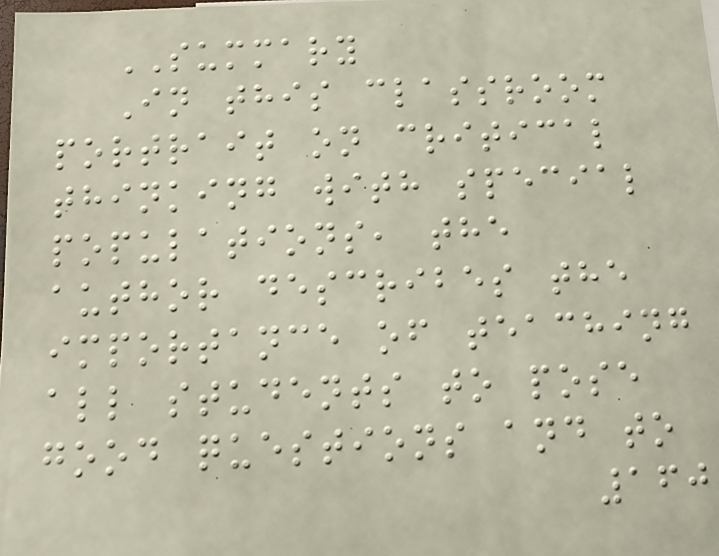SUMMARY
In this classroom
portrait on critical
thinking with special
populations, the
author describes the
importance of teaching
all students to pose
good questions and to
160
